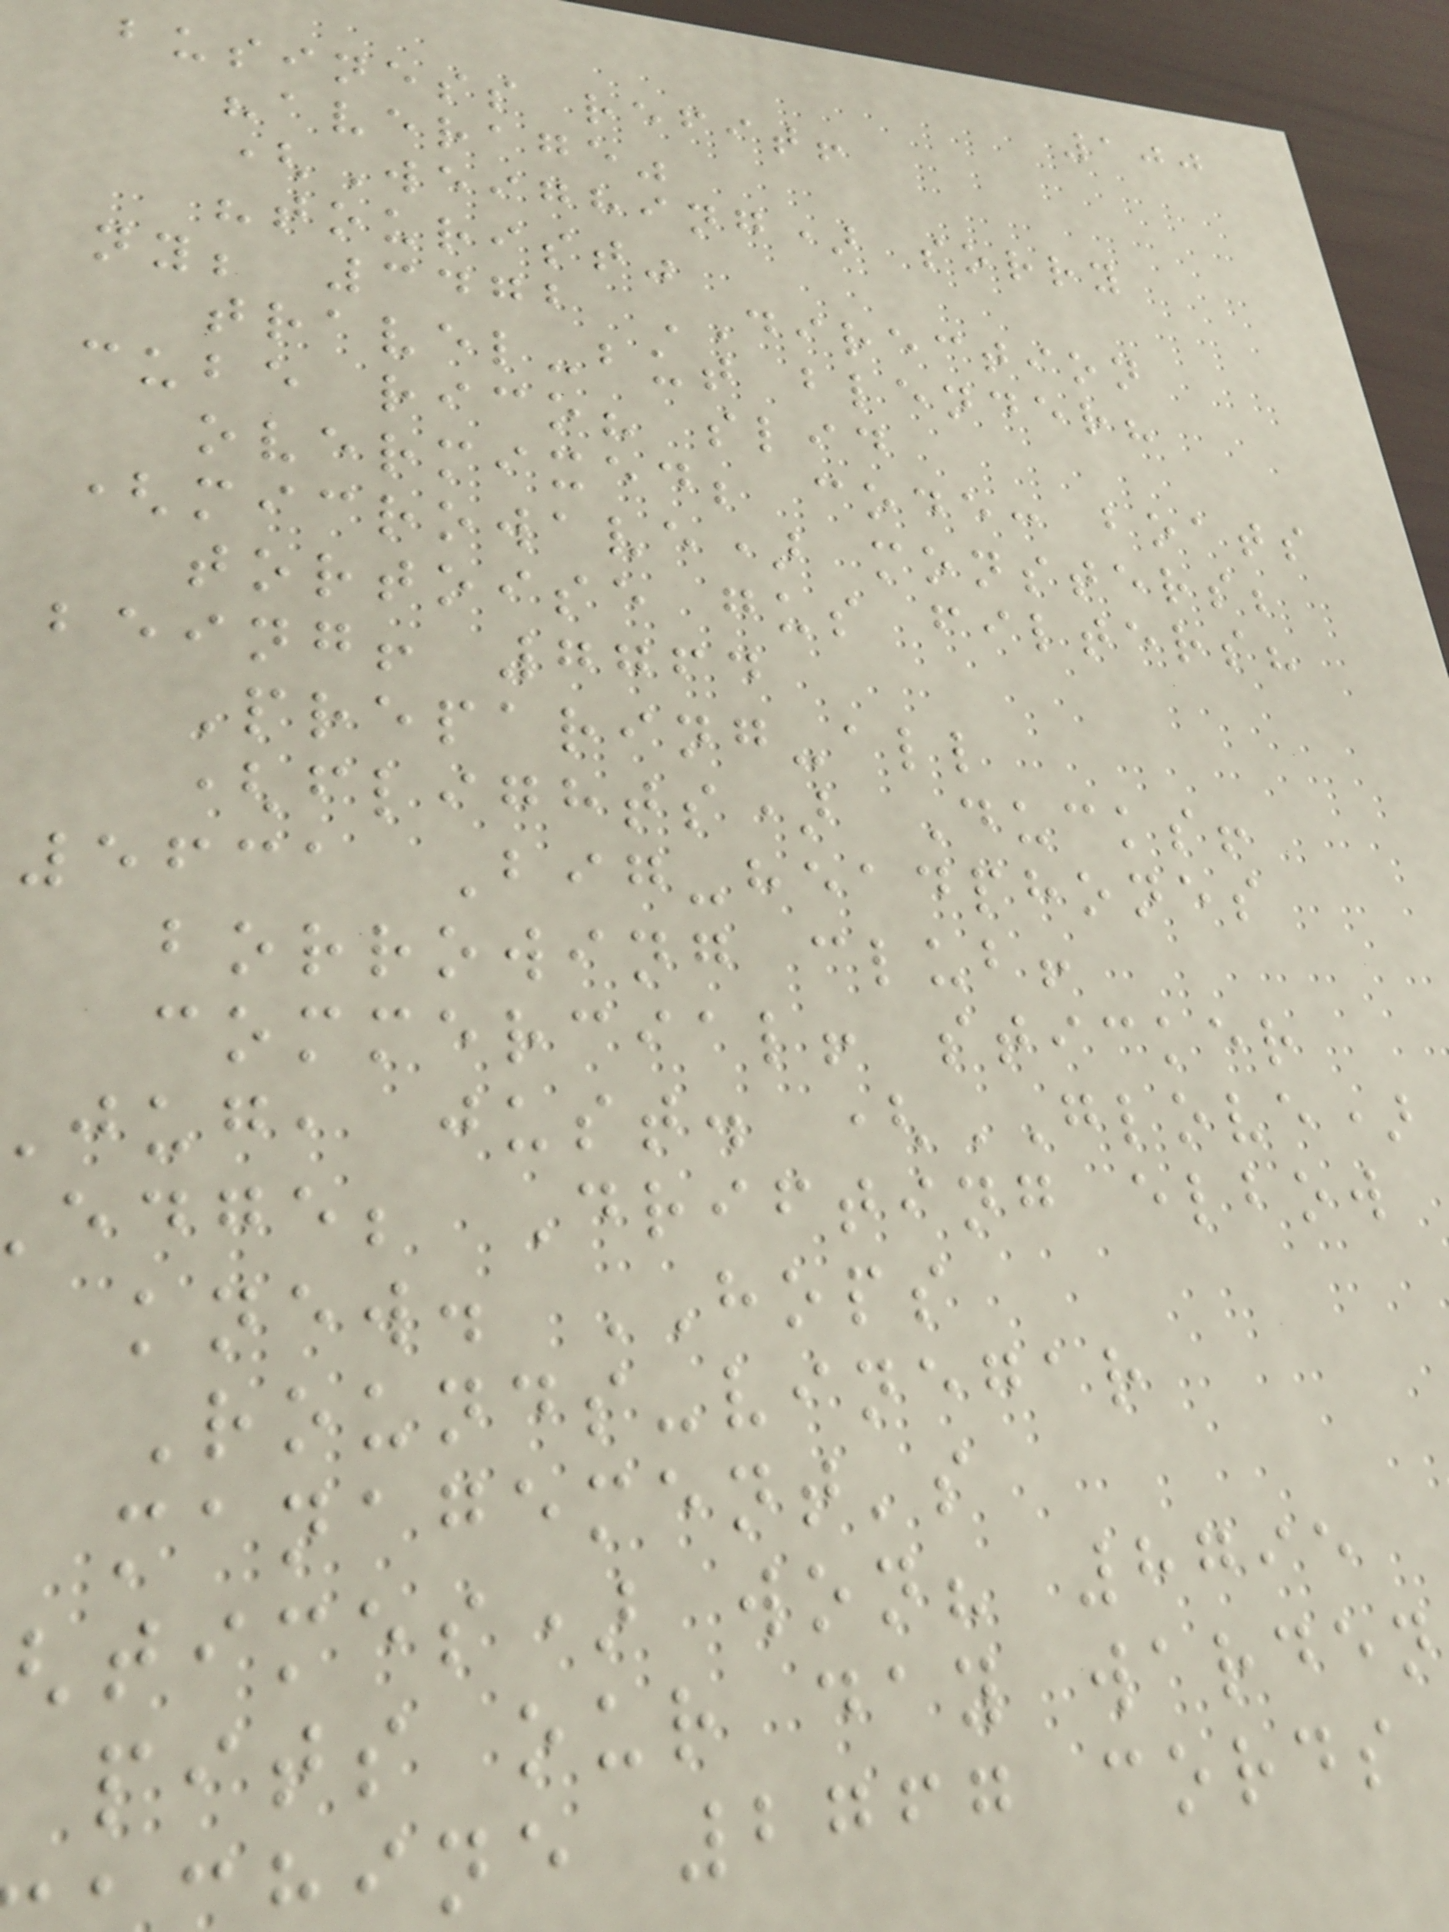100
business refit!
"average"
(Weighing) sorry
"tourist"
ny; 3472 DIRECTION
travel-but blender?
cube rico? slid
overmixed; code: boats
(microwave) monsters;
tortoise gus filters?
being! 7764
Preparing-all
(flights) Ducks!
5631 Big-headphones
borrowing club!
commercial! sticker
jug, just. (GLOVE)
edge; Drifting elbow
knew. HOPS
Rounds-vinegar
management's
times) won? 8795
pits our day warden
ine 2767 cords
